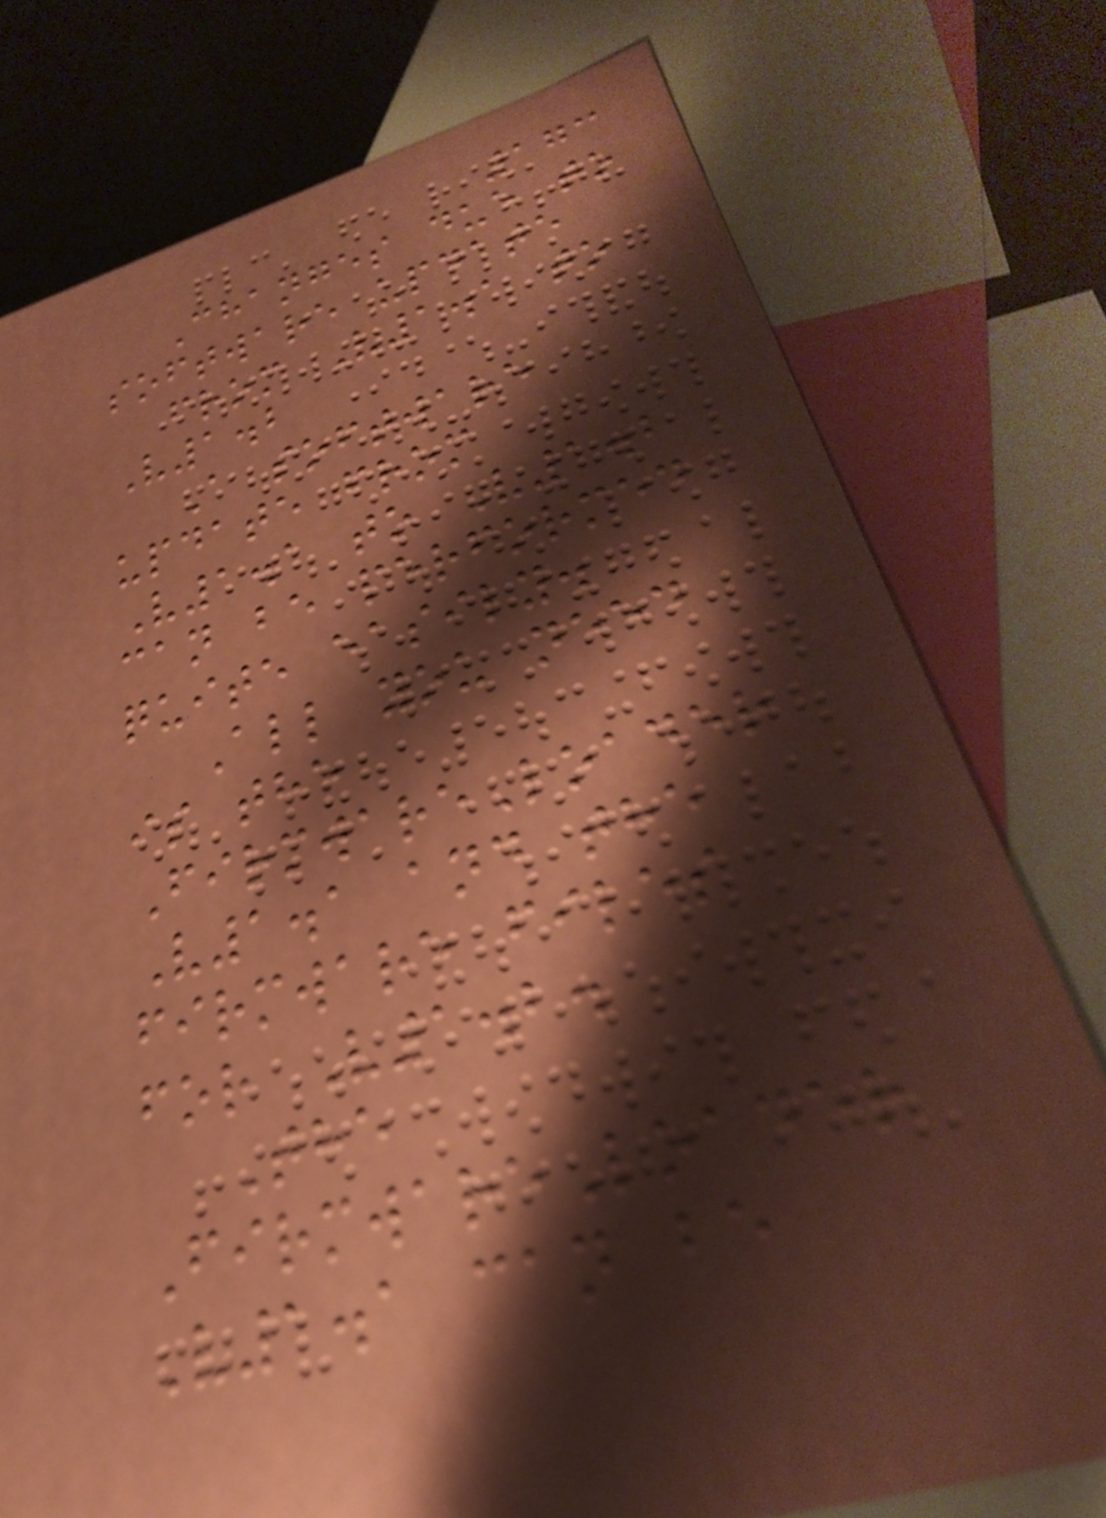173
Changes due to
software update
from V1.1 to
V1.2
A software
update from
V1.1 to V1.2
can be performed
quite easily.
All you need
is the
FirmwareLoader
V1.1 and the
firmware files
for V1.2.
The
FirmwareLoader
V1.1 can be
